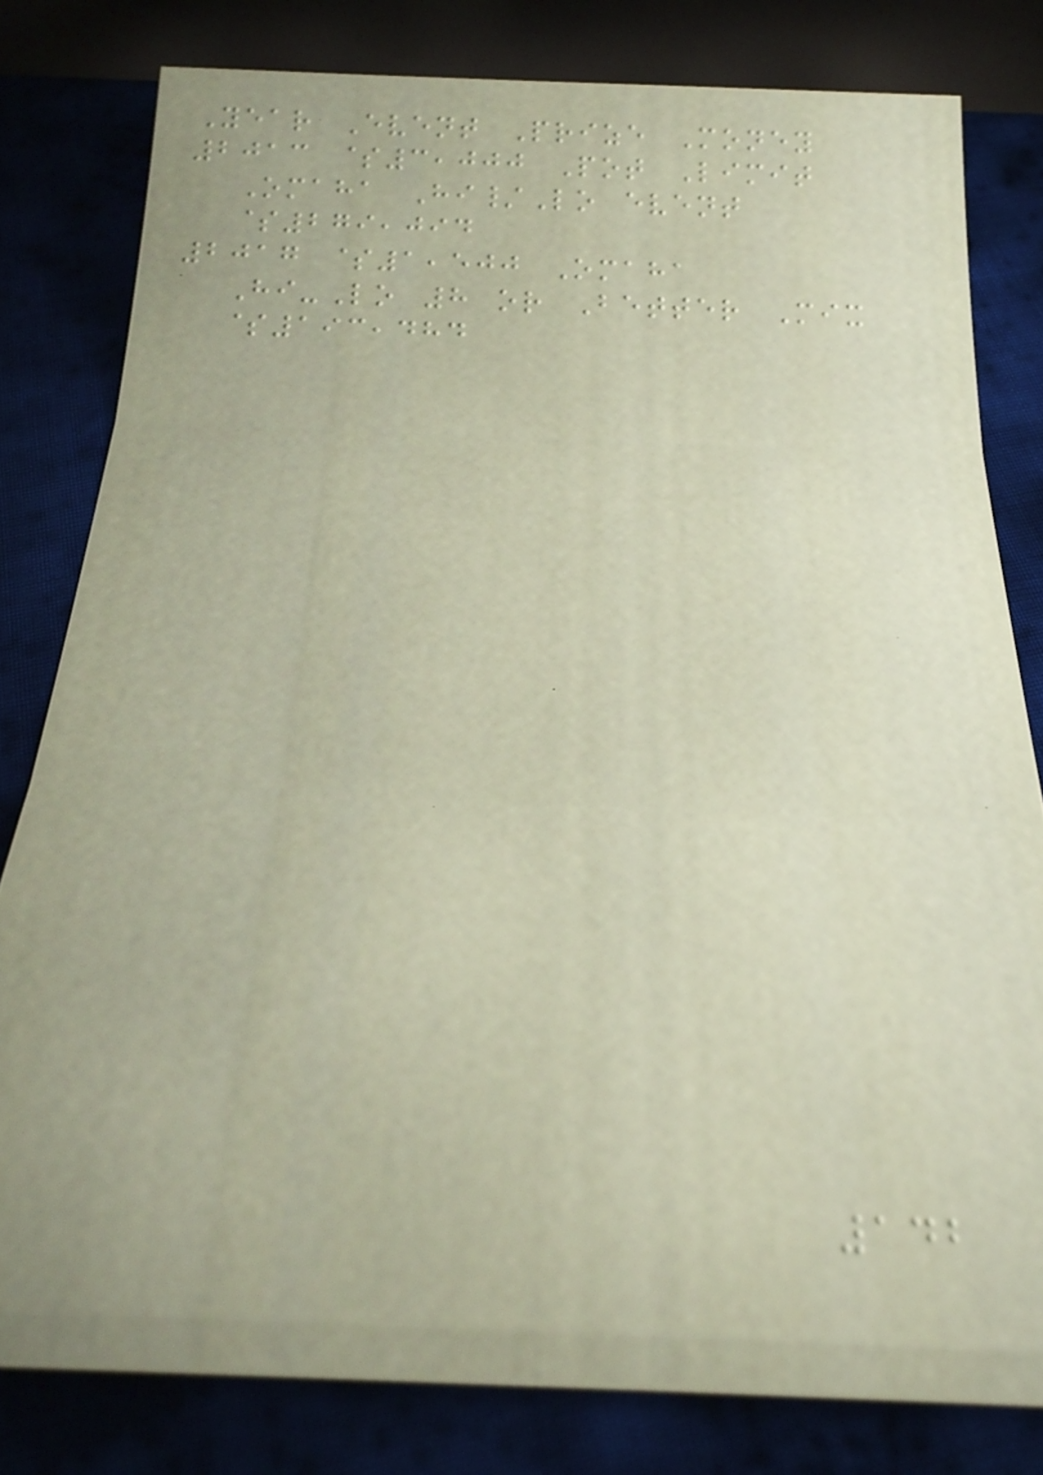Year Event Prize Money
2013 $3,000 Pot Limit
Omaha Hi/Lo event
$279,094
2017 $1,500 Omaha
Hi-Lo 8 or Better Mix
$193,484
142
